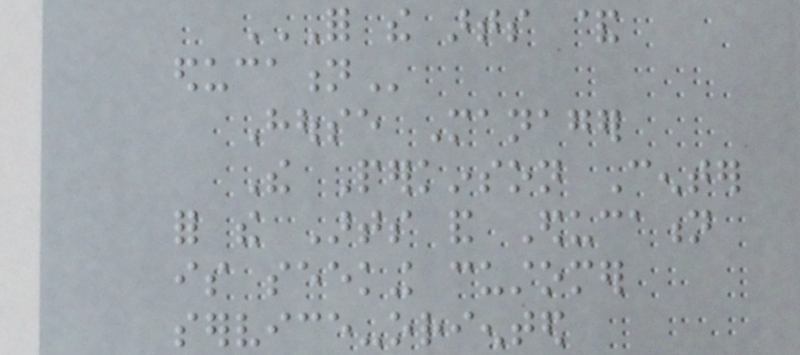FOR THE ARTS &
EDUCATION
House Manager
The Perkinson Center
for the Arts and Education
is seeking customer
service-oriented
